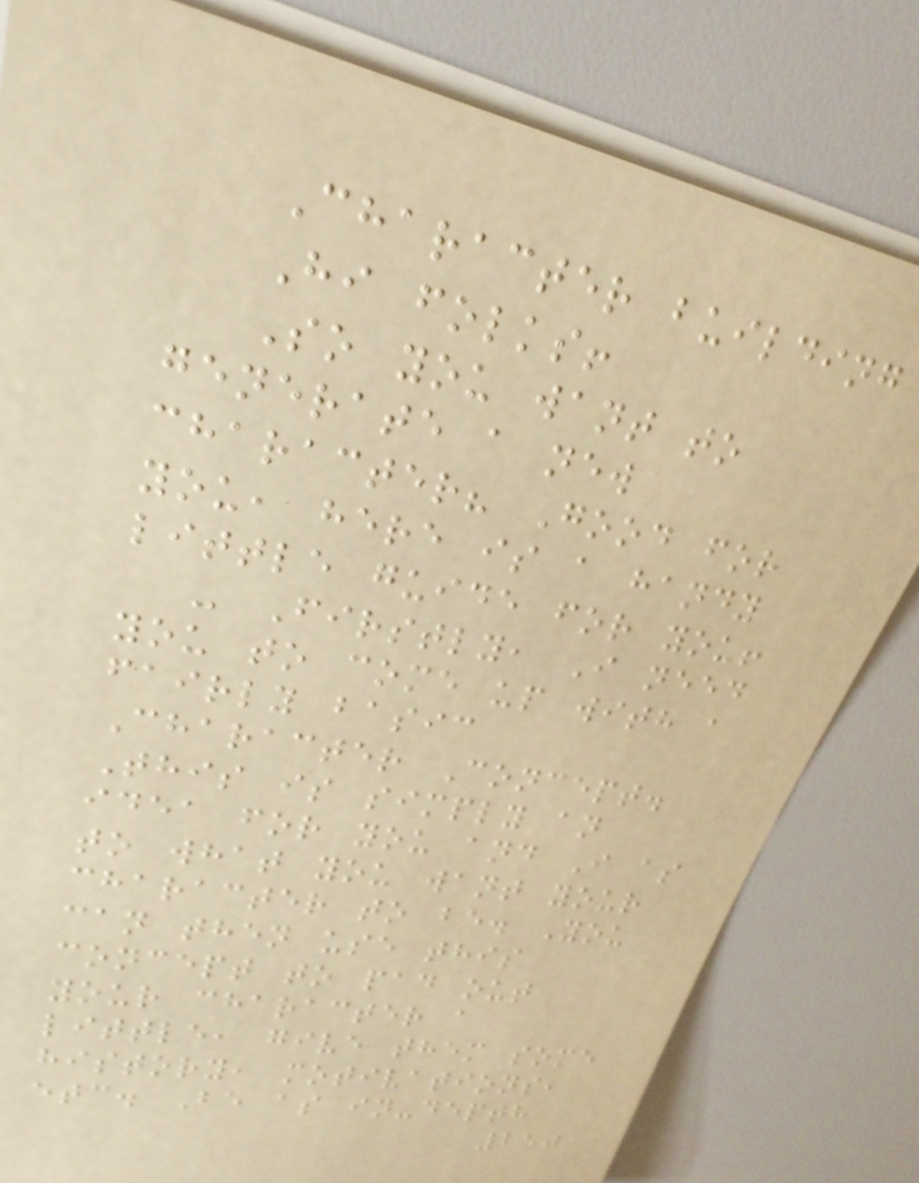Character building
Hi folks!
So you want to
generate a new
character? Good for
you, here is a handy
little guide for you!
- Firstly, I need
you to come up with a
fairly basic
Character Concept.
This is simply an
idea for you and I as
to what you want your
character to be. You
can then use this
concept to pad out
your character a
little, give them some
history, motivations,
etc. Be as in-depth
250
